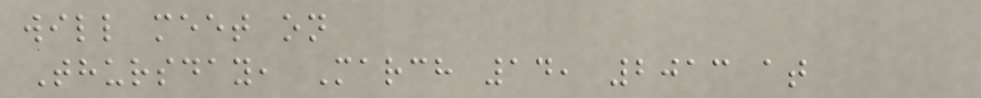will meet on
Thursday, March 14, 2013 at
